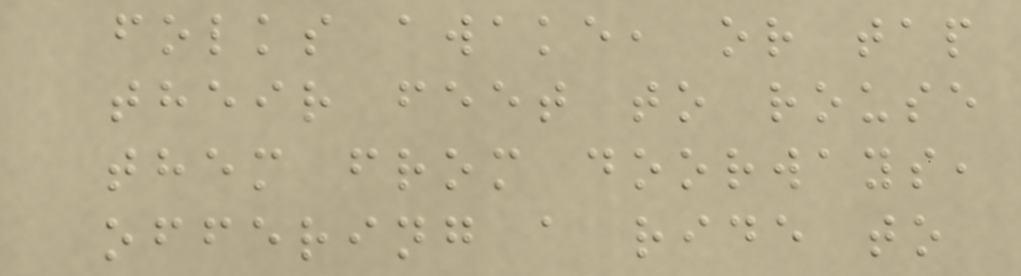folks awake, or tap
their feet to rouse
them from doorways,
offering a ride to
